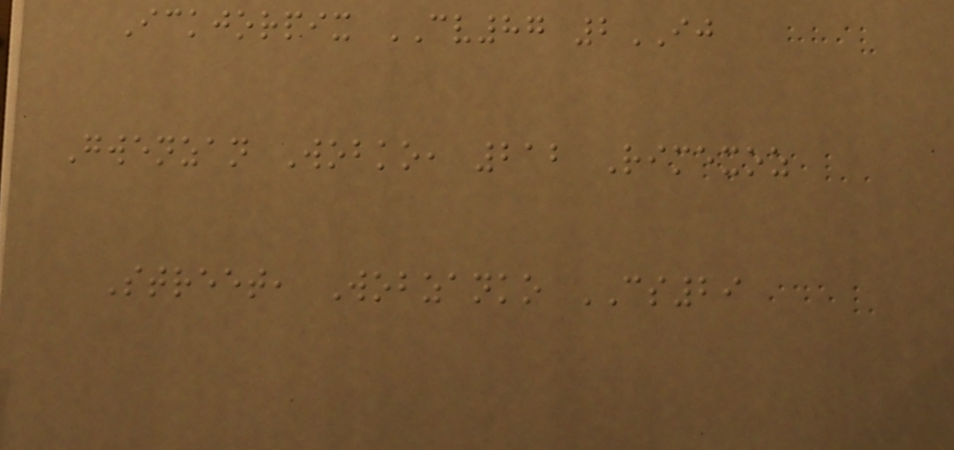Ickjorpix CV87 2IJ
Gwenzan Wobko, 212 Rimexoz
Street, Wobzanko CS29
